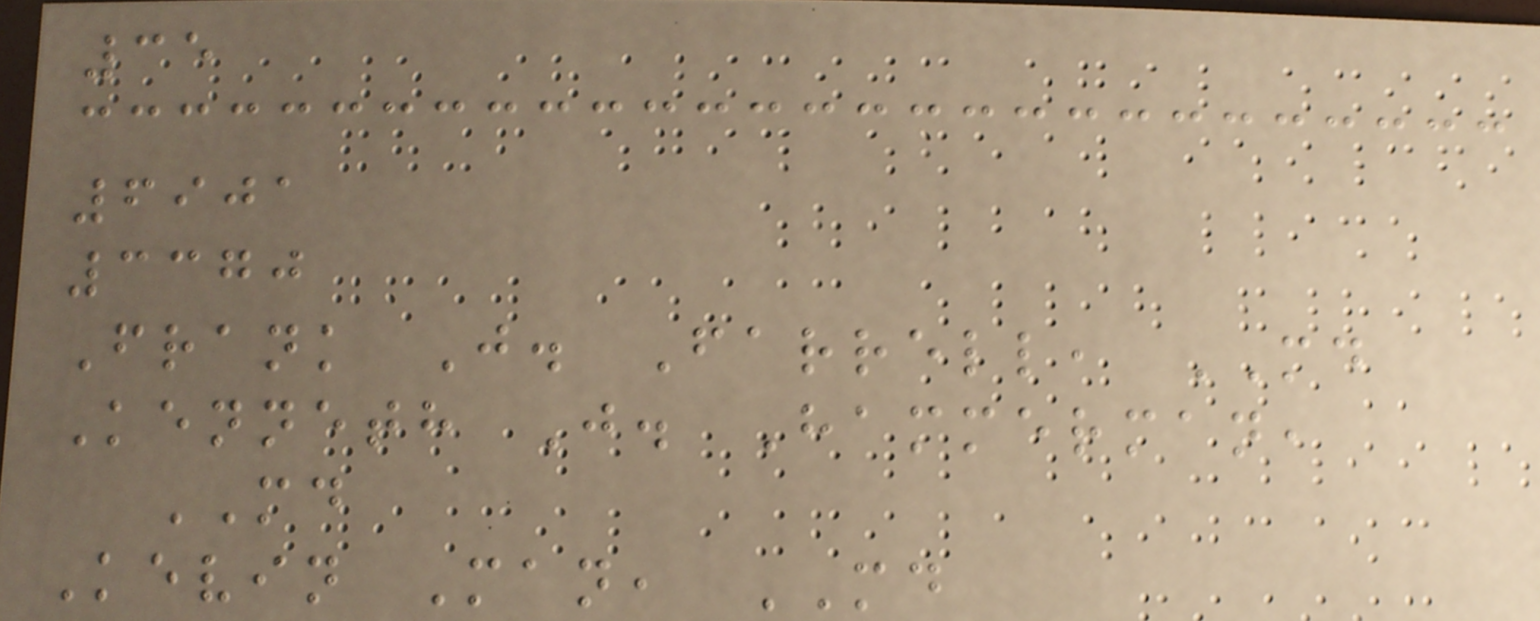35
6901
3370
Frank J. Farrell, MD
Kenneth J. Hammerman,
MD
Kevin Man, MD
